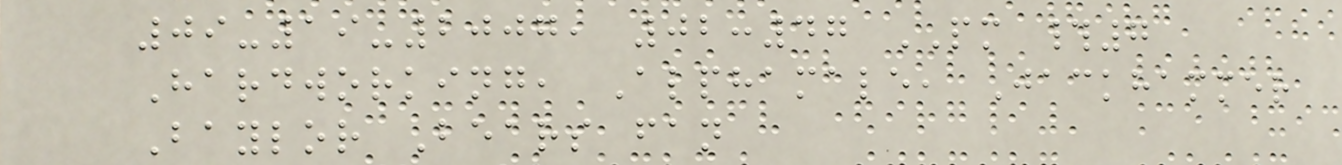09-19-2007, 02:47 PM #7
Hardworking, Alphamale, Jackhammer
Baylor Bears fan
